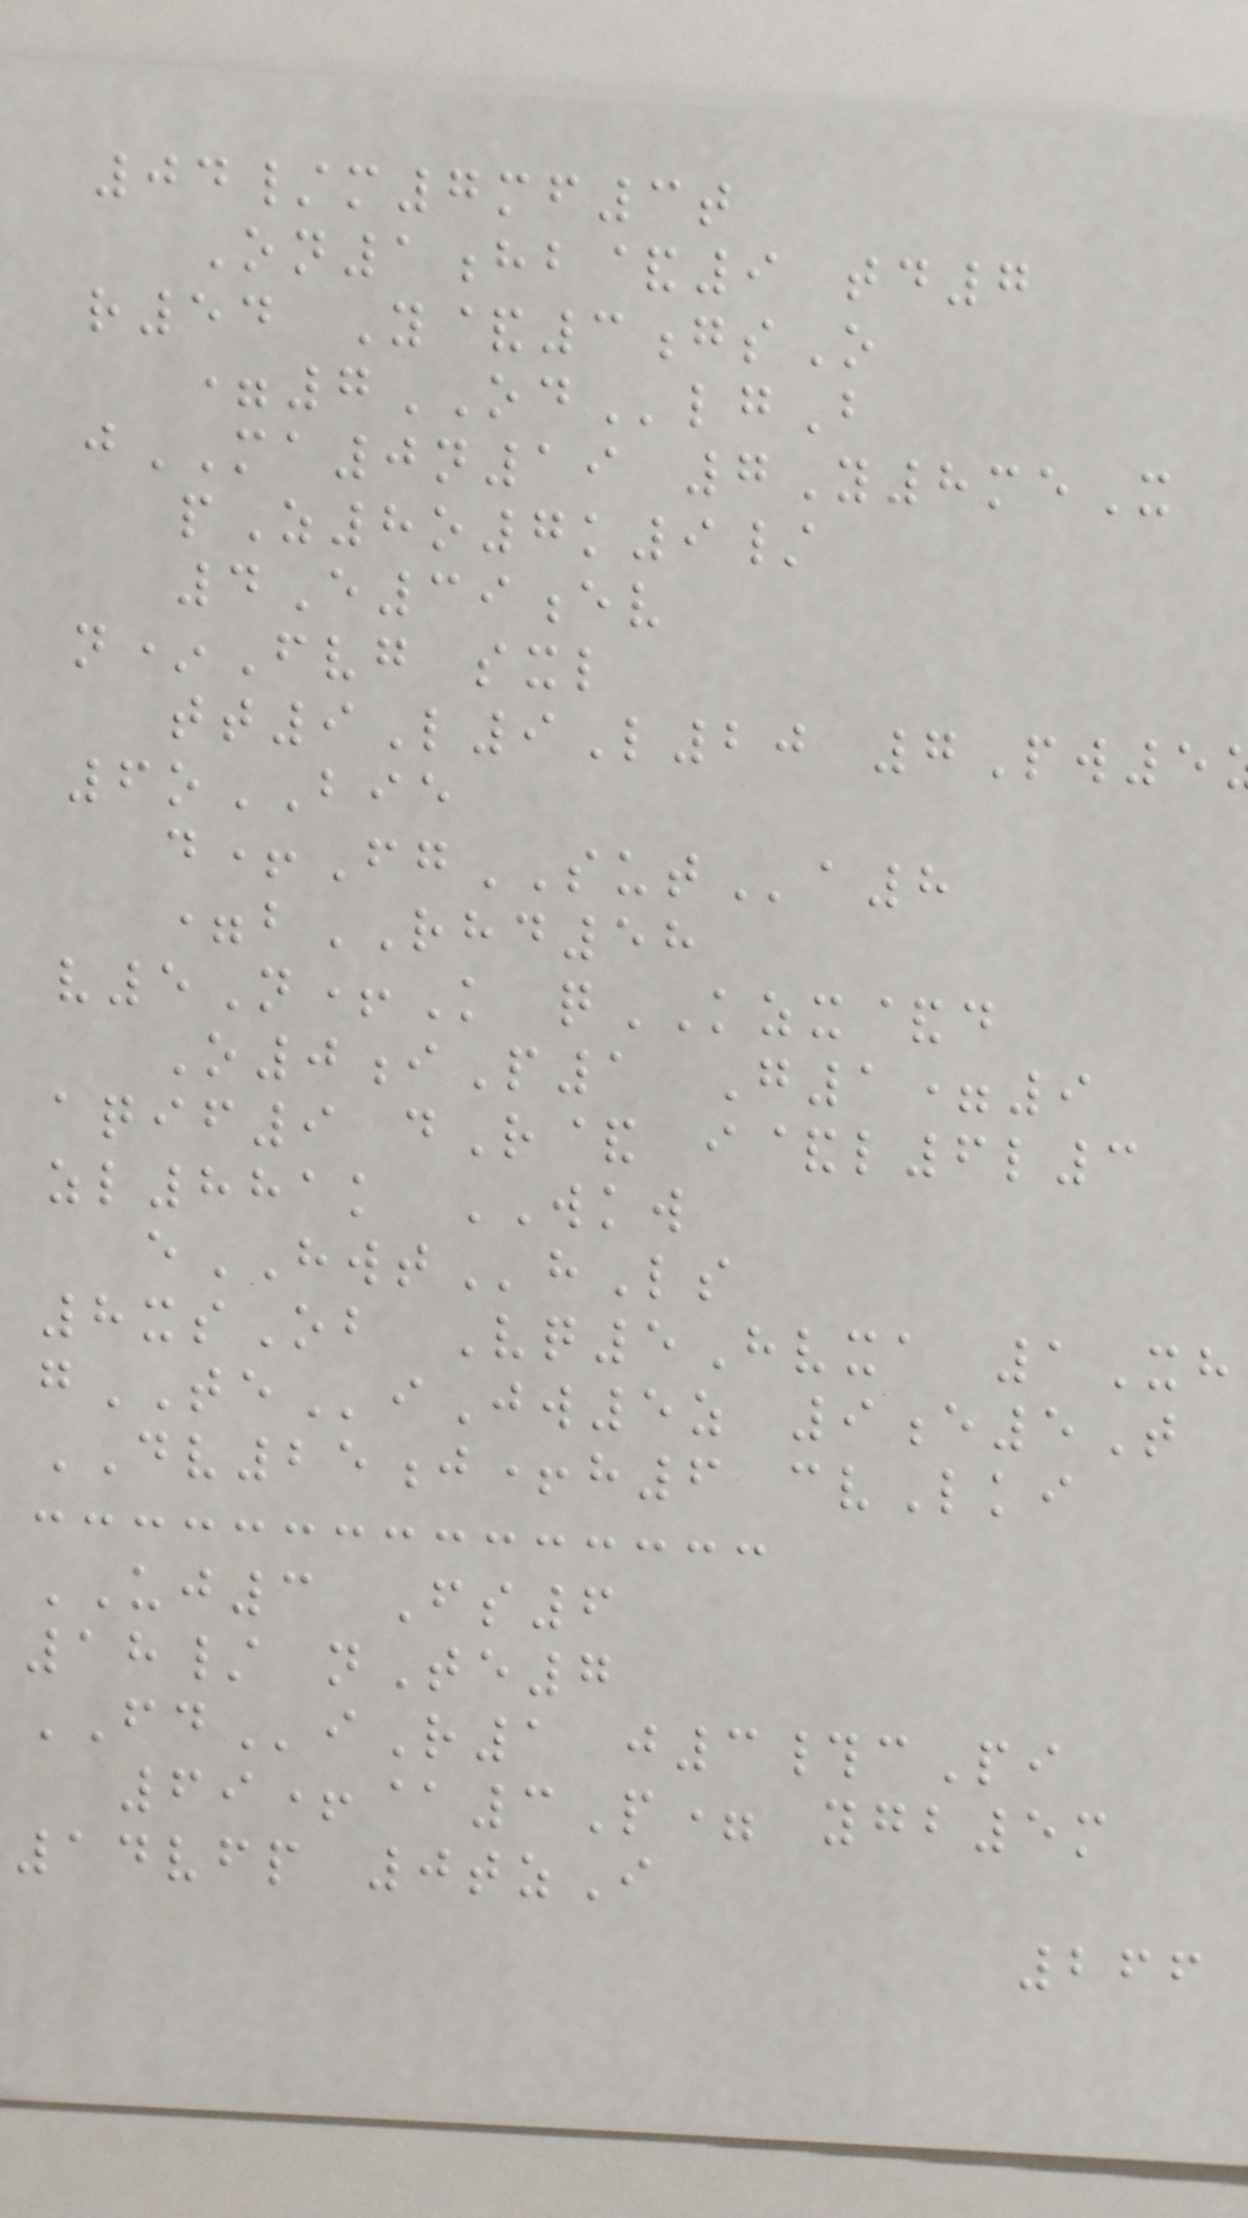04/m7mf3t
On1hb&9 td7
r54 Y&3gsO
=7ODlgB
jMA0n19 7Y8meX
pZ8o7k9/
4E39ev
n*Fvg sxl
tt9L9L20 7Pw5
6oBIE
d+FgSUTa8
=bRHD58
v5N+K qKZX&d
O0iP1 G1=9
aqif9 dR& i&l6l3
zl881k WKW
eHWThLs
8xsOb Vq5Hvxa 1Xh
gTEiJw5z 9e5T
DV25j+h6 cvLki
UJ3 Fs6
18/ nTe7
FDiR1 j3#cPi
69+@3P= ygb5m
14vfp 0tzI
266
